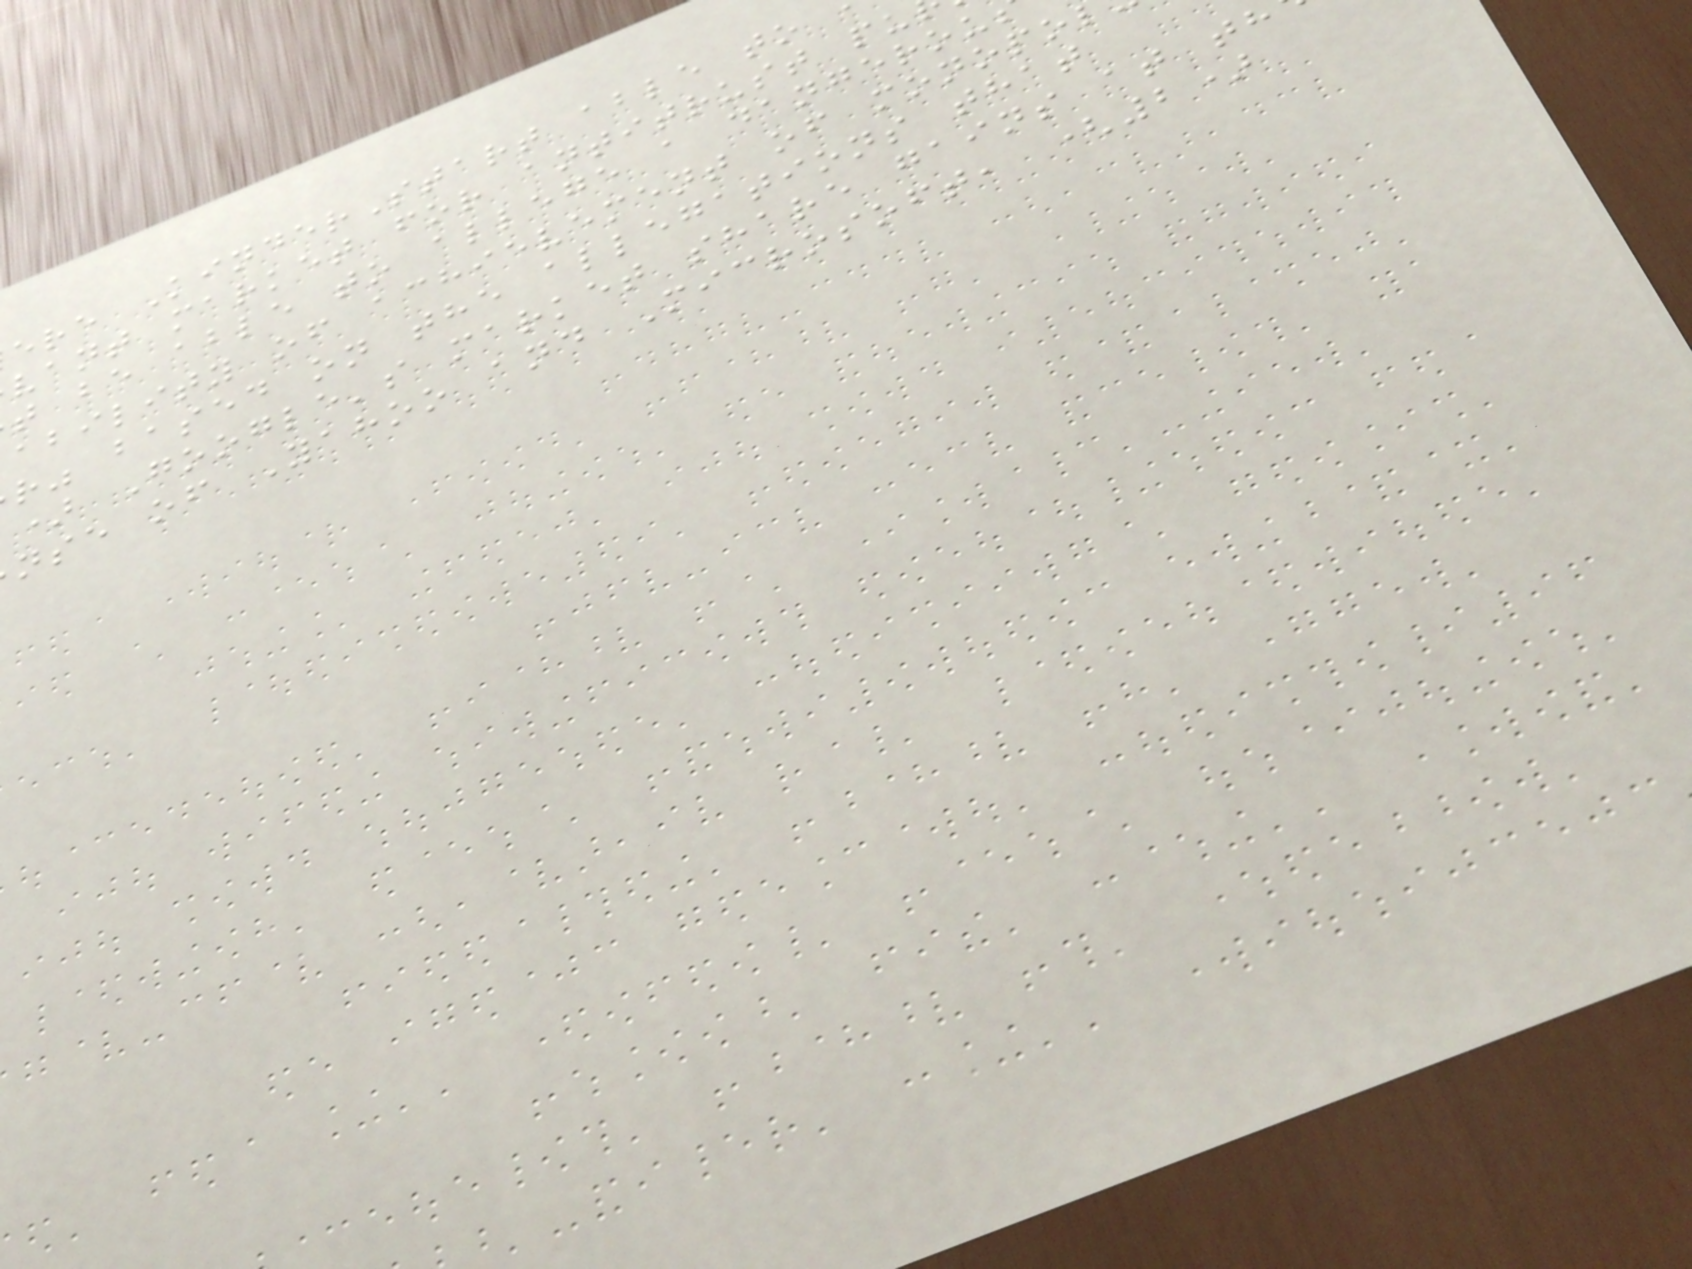ere KinderStart able to
vant market for antitrust pu
t be able to allege a dangerou
ability of achievement of monopo
r" based on the allegations that
) Google's market share gains at th
nse of Yahoo and Microsoft, (2)
